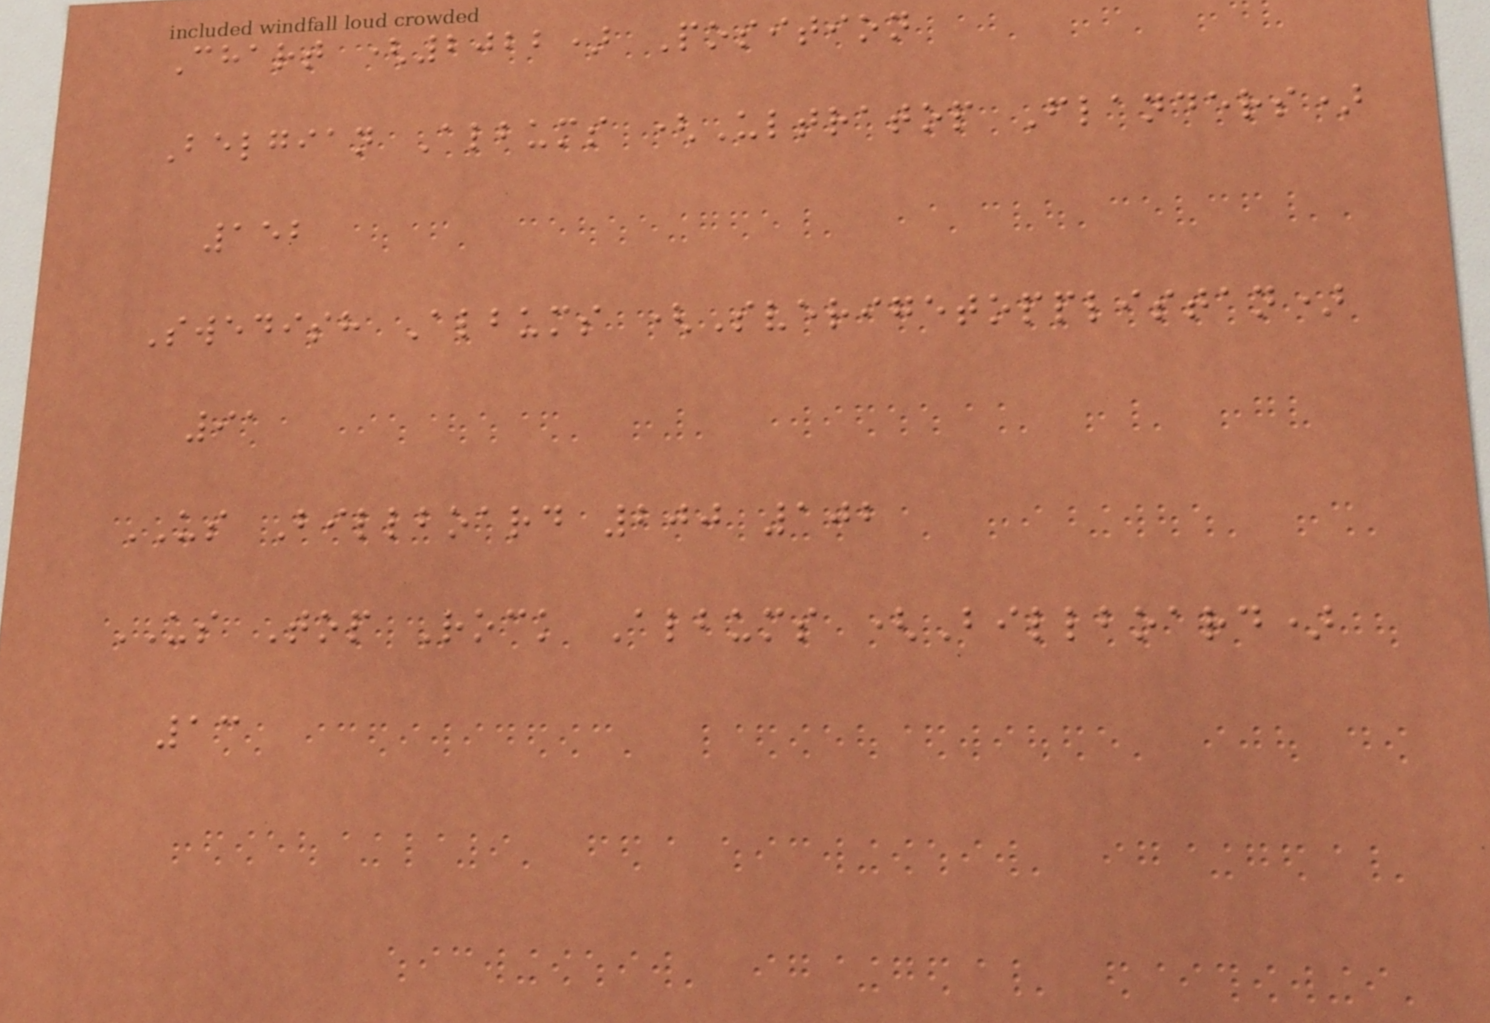Chart (2022) Position
Belgian Albums (Ultratop Flanders)
152
Swedish Albums (Sverigetopplistan)
91
US Billboard 200 102
US Top Rock Albums (Billboard)
13
